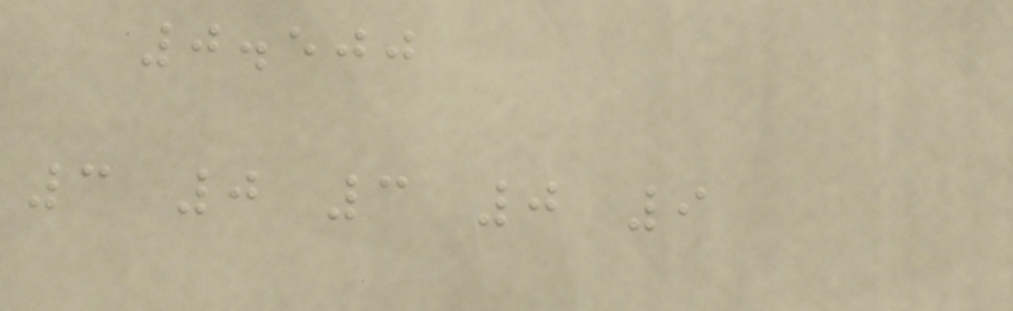0.500
3 0 3 0 9
